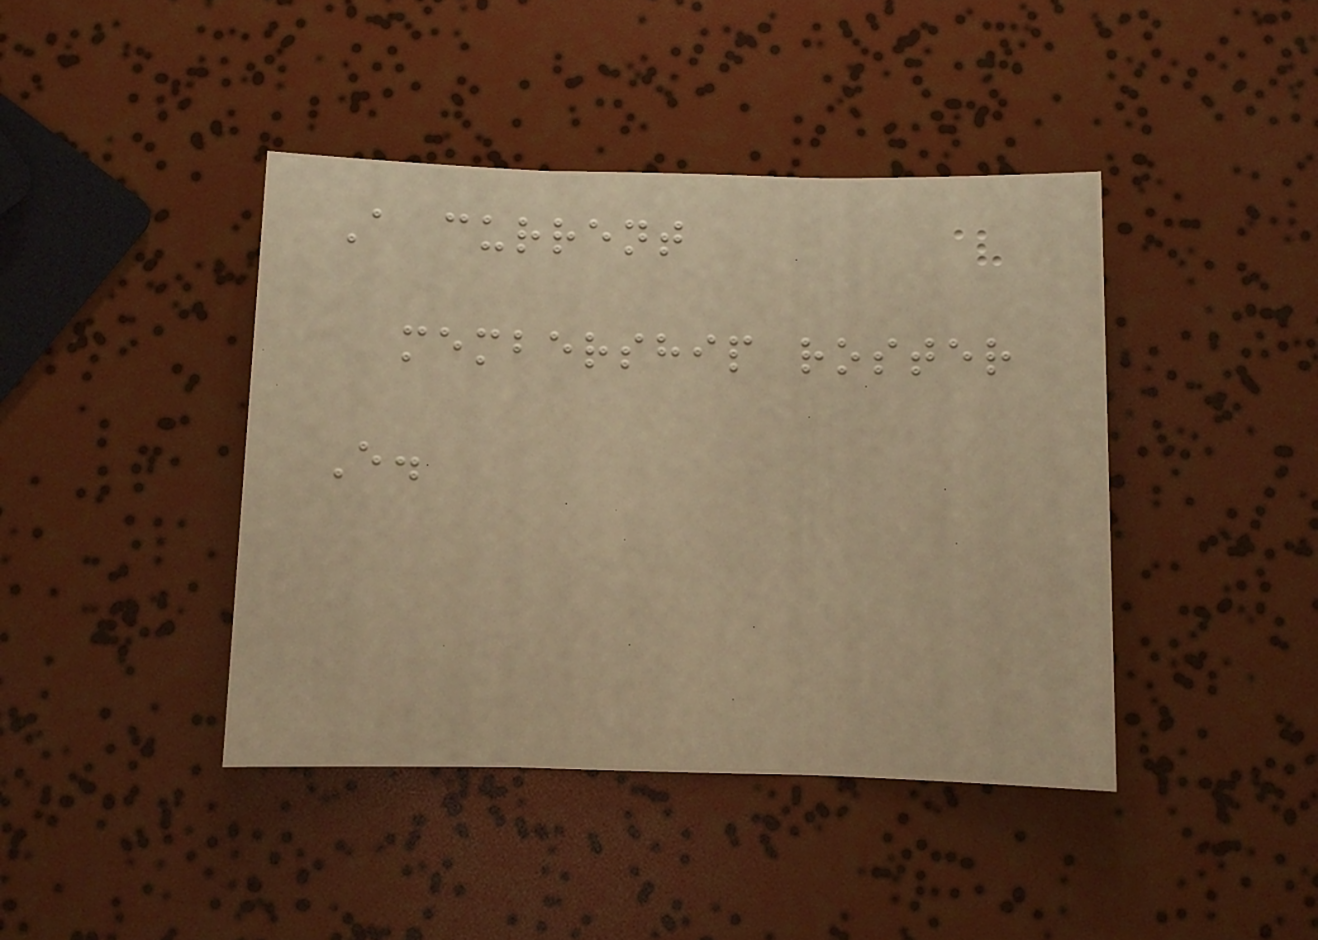A current
membership roster
E.
